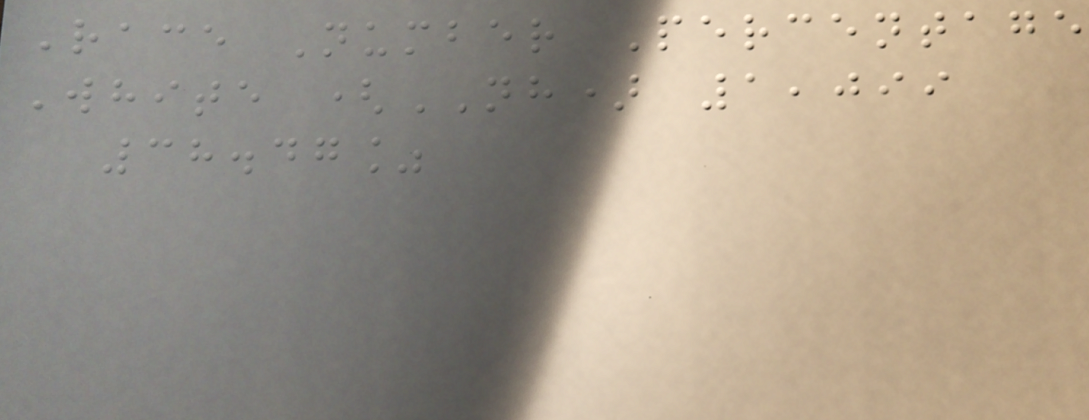Race Number Percentage
White (NH) 1,099
38.47%
